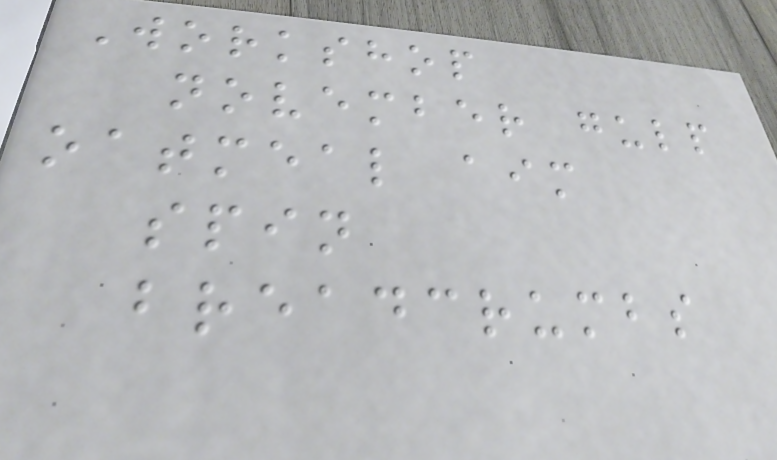Workshop
november gulp
oatmeal aim
spin
breadcrumbs
